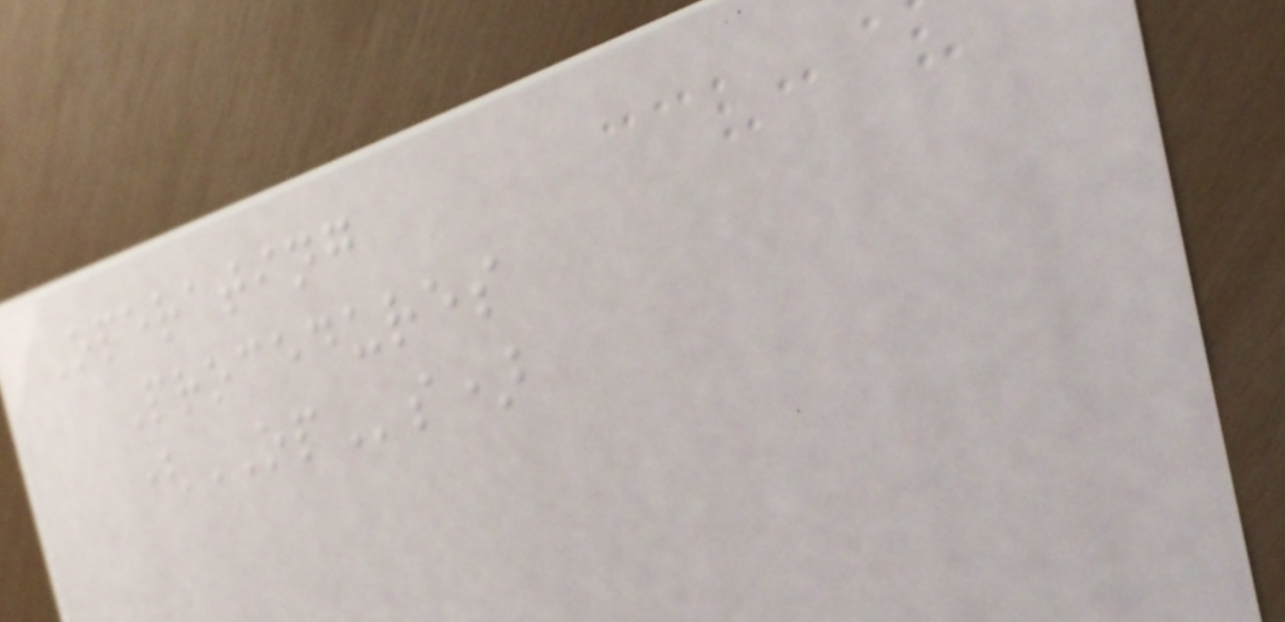Operating
Procedures
(OPs)
